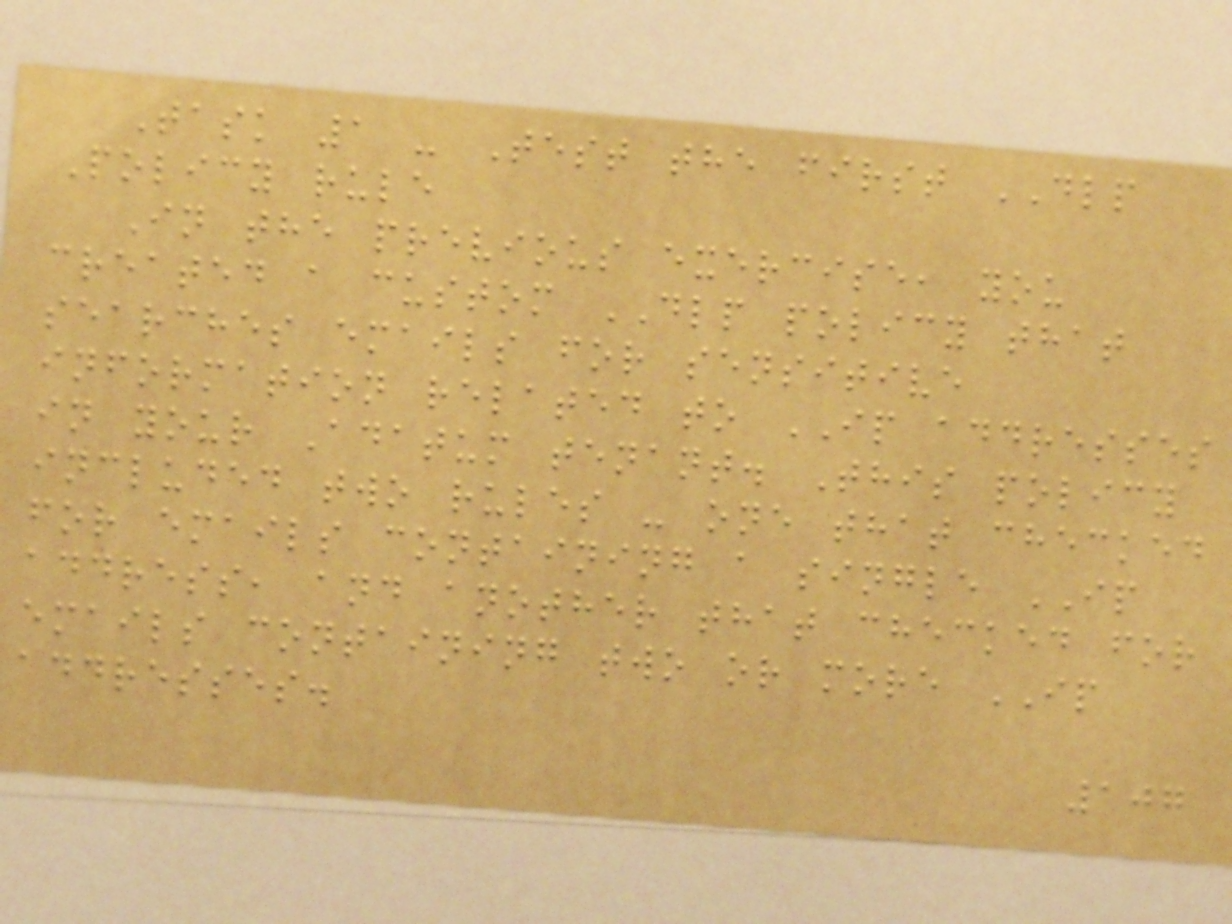Task 1 - Test the first DLP
Policy rule
In the previous exercise, you
created a custom DLP policy that
searches emails for sensitive
information related to IP addresses
in your Adatum tenant. This policy
included two rules - one that checked
for emails containing a single IP
address, and another that checked for
emails containing two or more IP
addresses.
107
